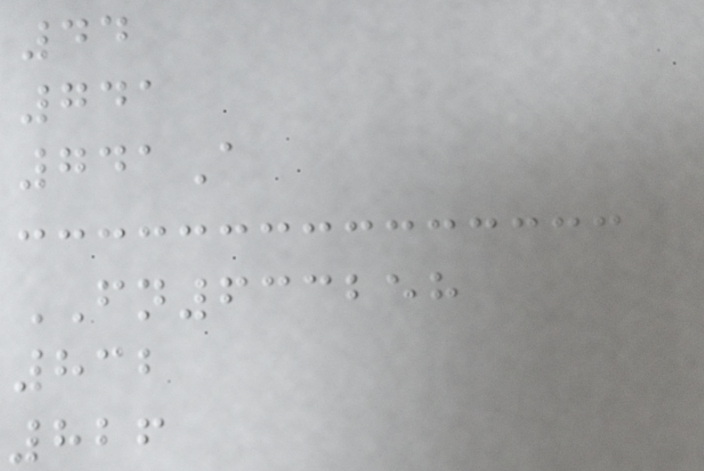44
741
741A
FN633258
832
826
